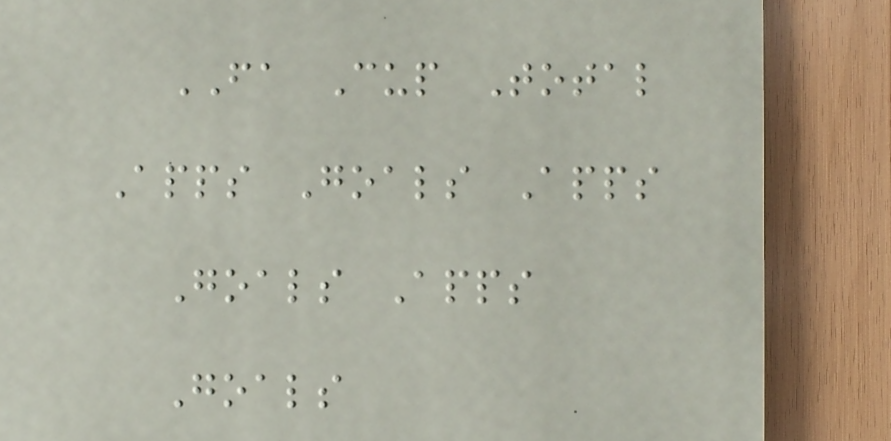FA Cup Total
Apps Goals Apps
Goals Apps
Goals
